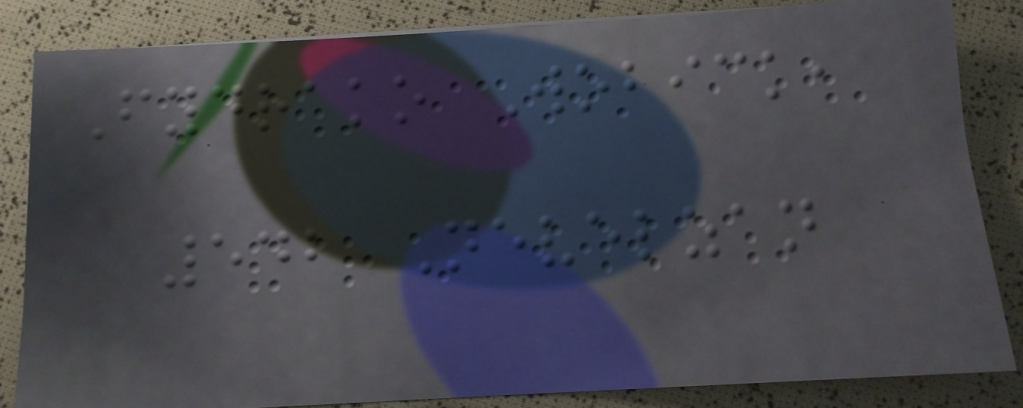Fydrako Wobick,
542 Nevelzan
